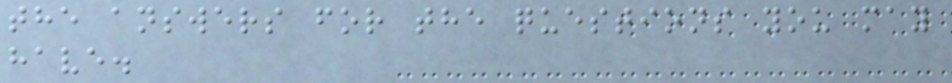the answers for the questions you may
have.
